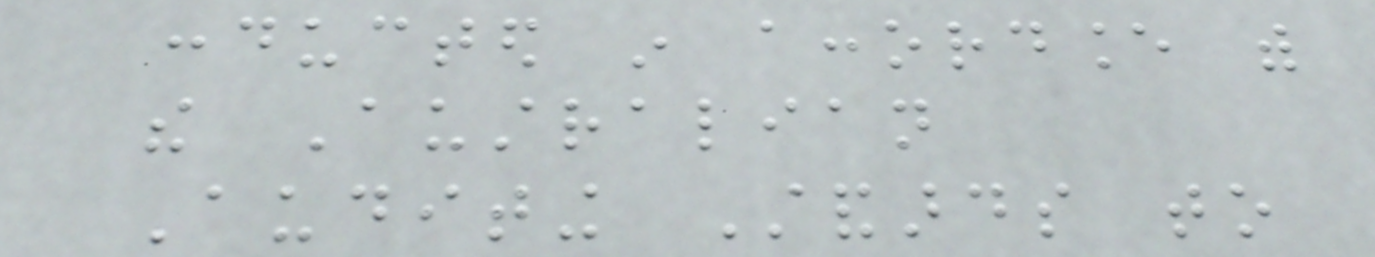conducted in accordance with
the Australian
Auditing Standards to
